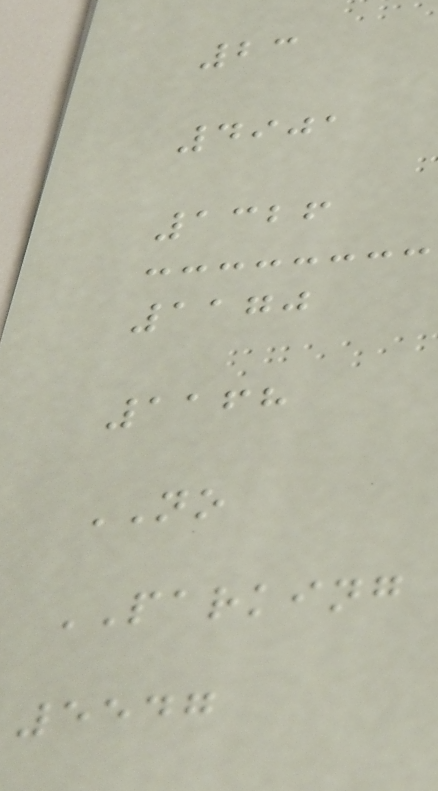23
4901
1326
1170
1168
NO
PARKING
5547
